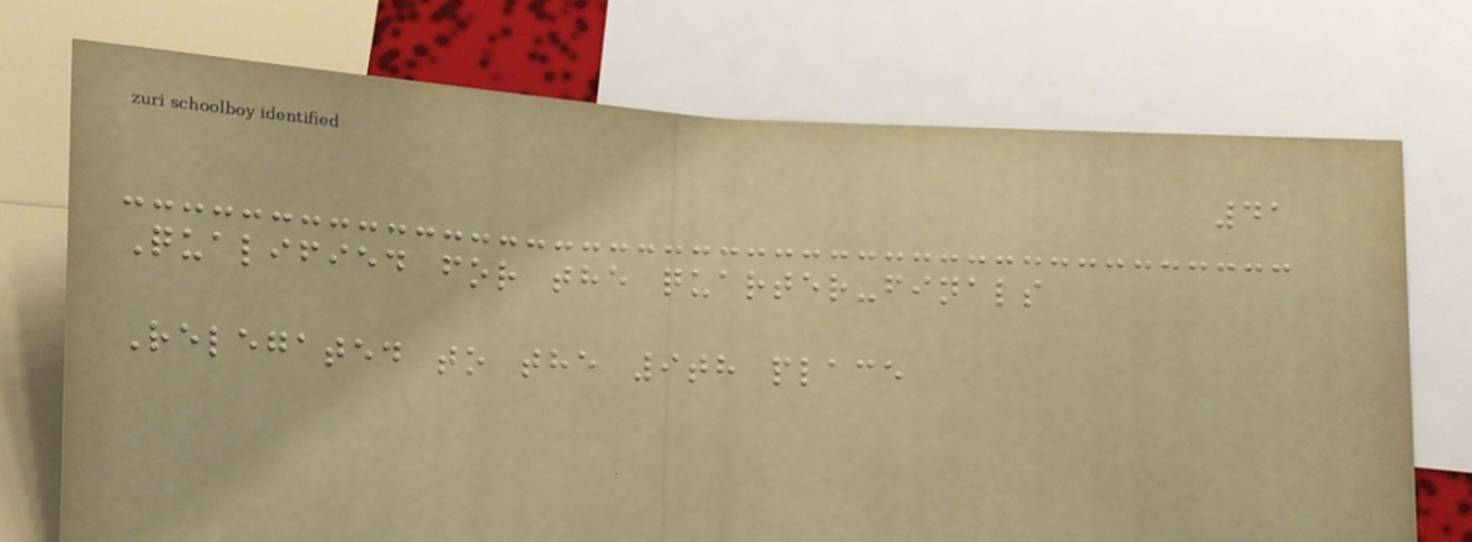41
Qualified for the quarter-finals
Relegated to the 9th place
